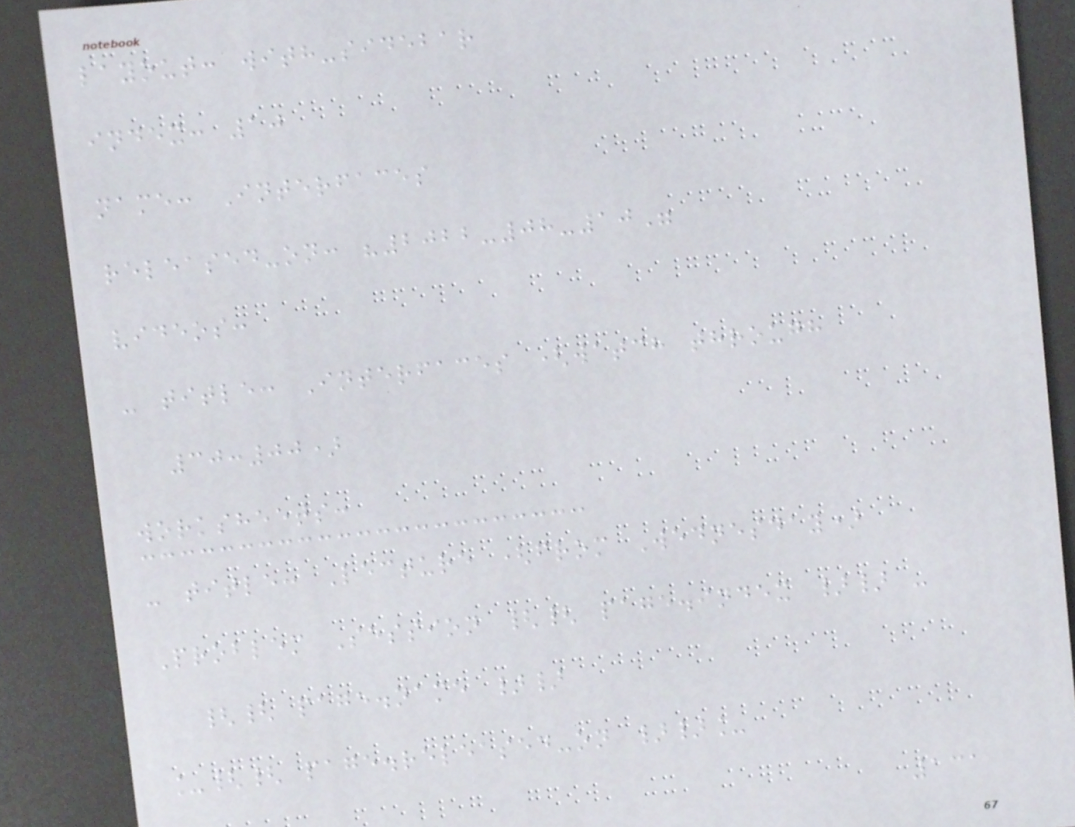layout: with-sidebar
index: 10
name: Interfaces
released-on: "2022-08-10"
videos:
- title: Interfaces (watch through
30:00)
worksheets:
- title: Lecture (from Wednesday)
Problem Session {{ page.index }} -
{{ page.name }}
_{{ page.released-on }}_
131
